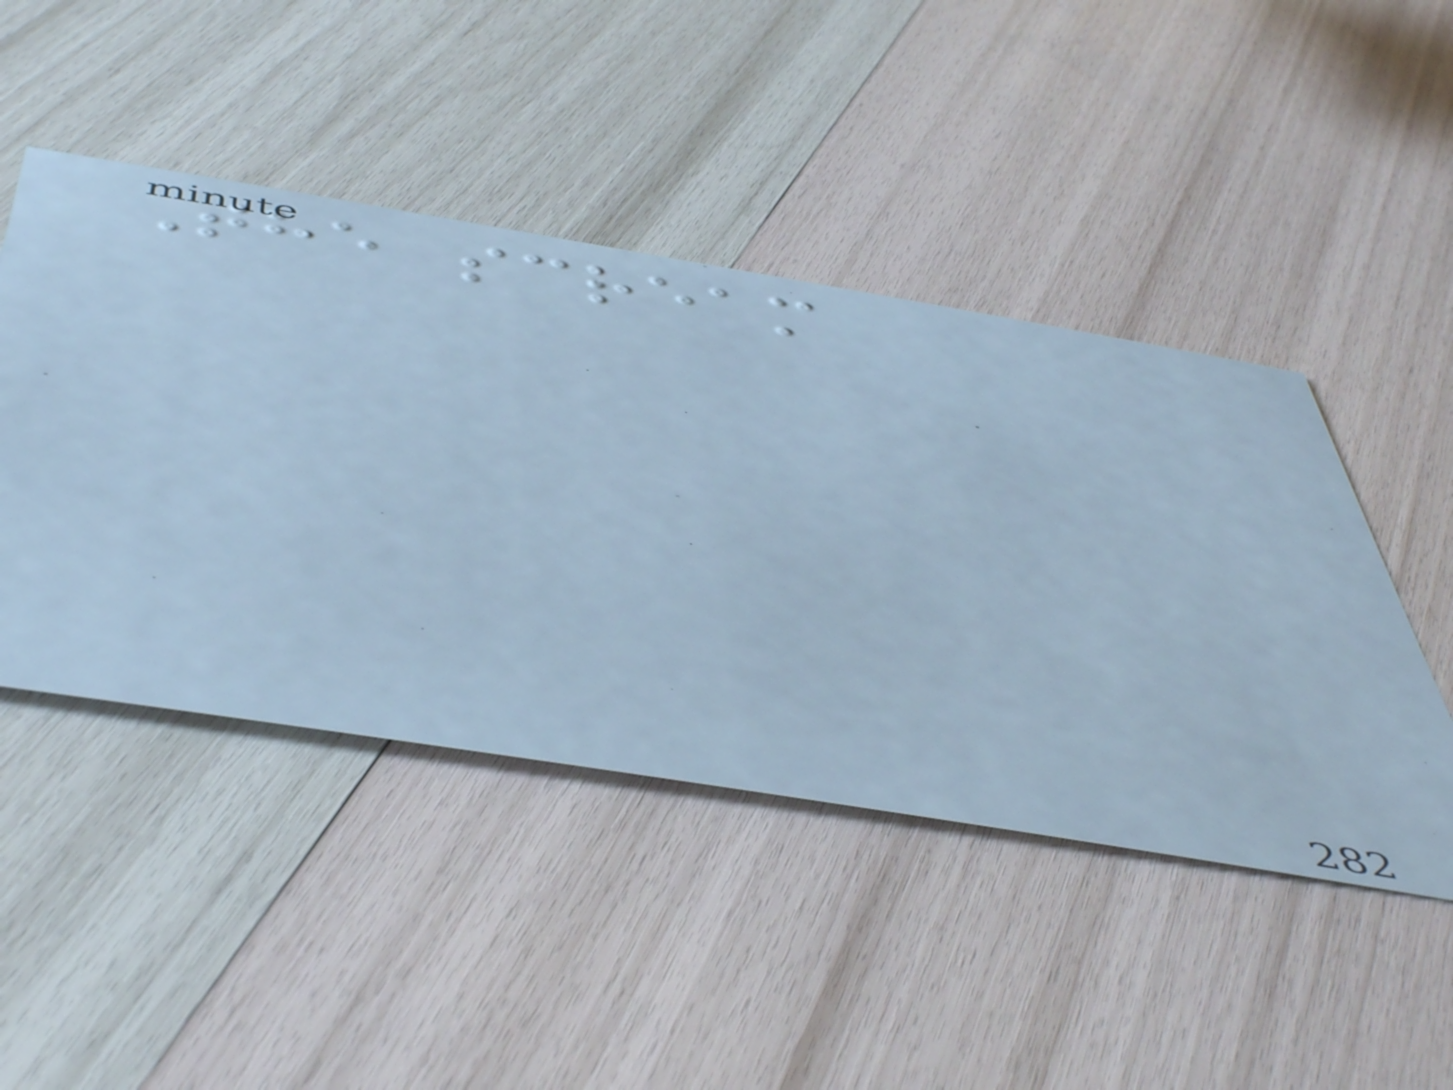The scream
